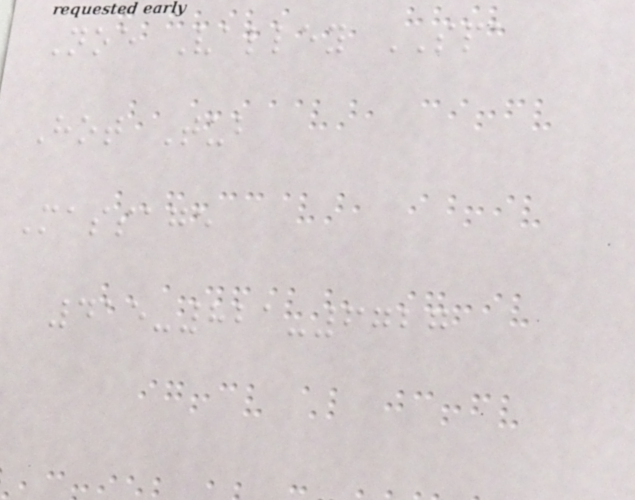Noe Valley SPA
Hot Tub
Massage
415-821-6727
